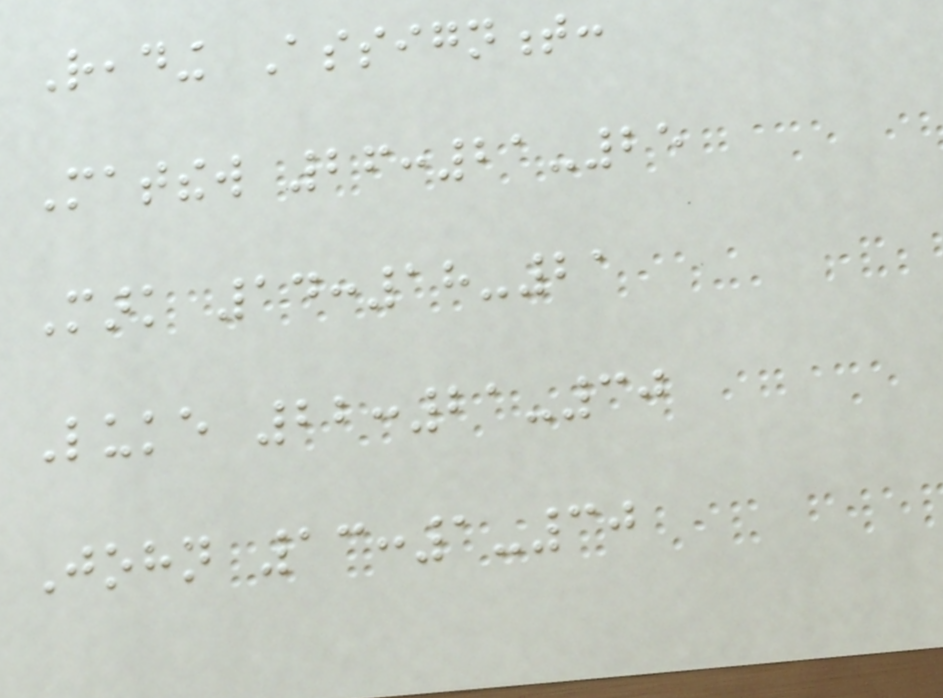Reading Assignment:
Matthew 26:21-25
Mark 14:18-21
Luke 22:21-30
John 13:1-30
